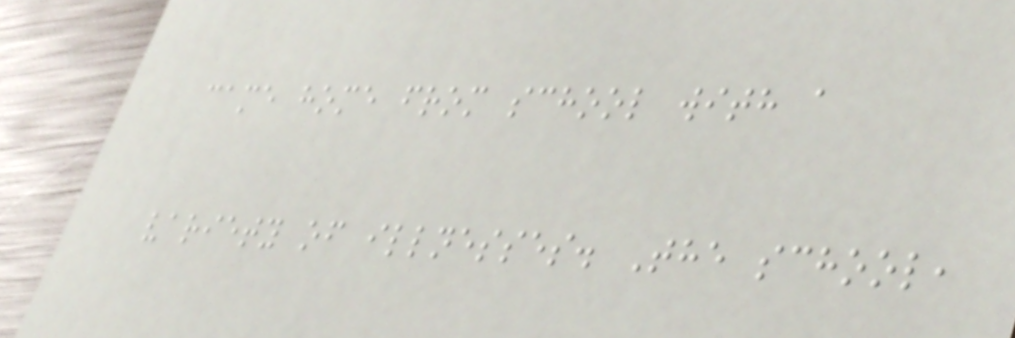came home from school with a
variety of illnesses. The school,
